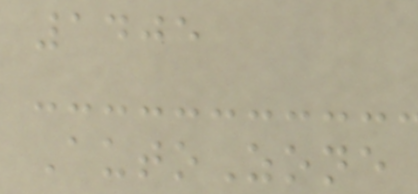1405
AutoZone
